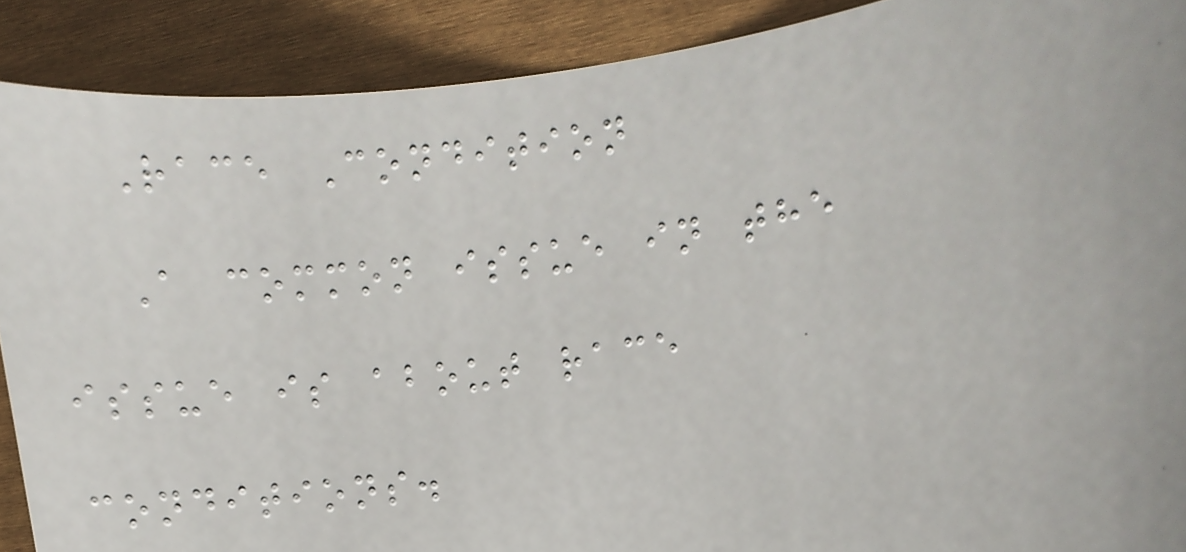Race Condition
A common issue in the
issue is about race
conditions.
